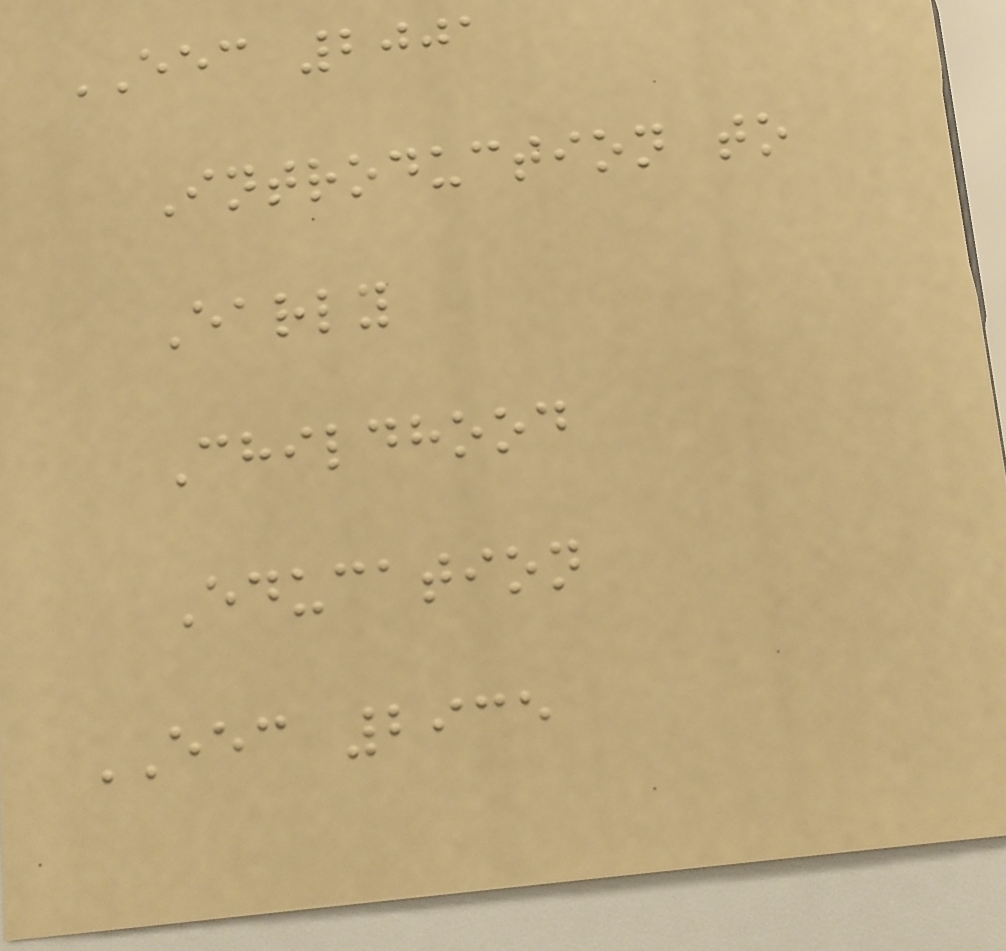EEC 2001
Introduction to
Early
Childhood
Education
EEC 2935
